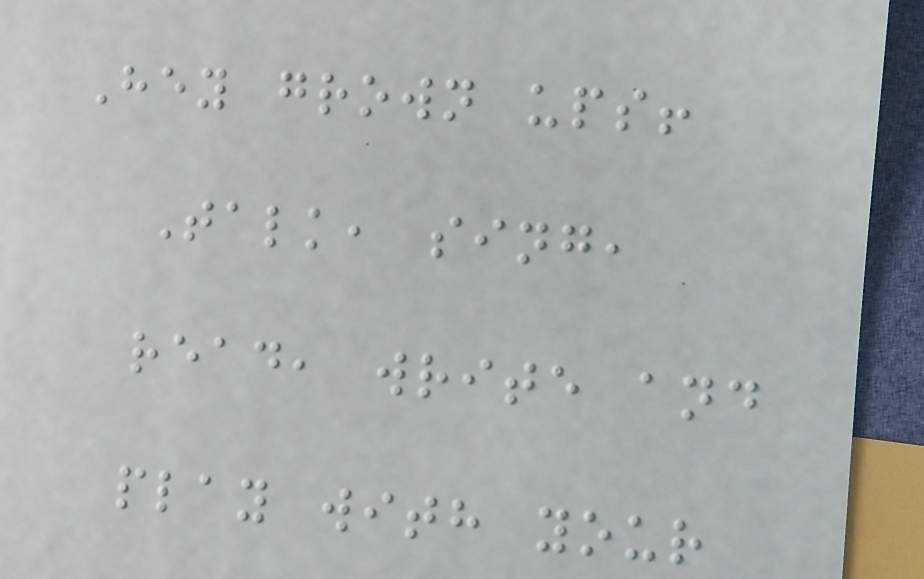Hey grown ups!
Talk, sing,
read, write and
play with your
